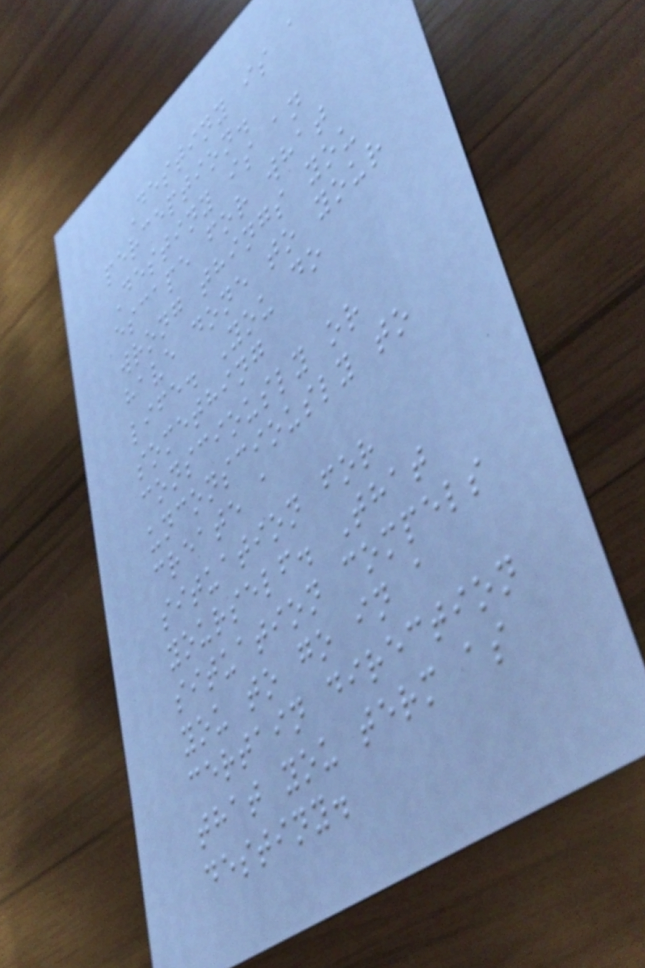Destiny is a
perception.
Destiny is an
escape for what
wrong things you
have done to your
life. You do
something
consciously or
unconsciously to
create a
situation for
yourself. That
situation compels
you to go in a
certain direction
that you term as
destiny.
